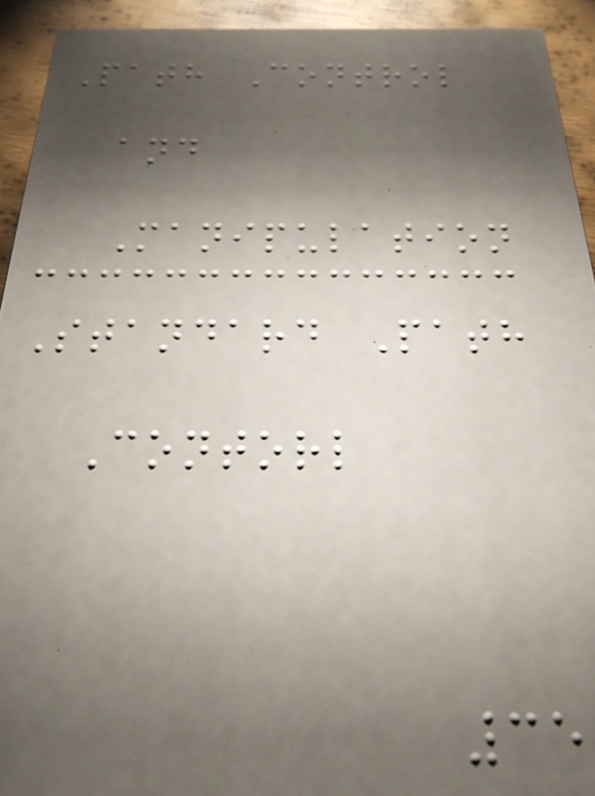Path Control
and
Manipulation
Standard Path
Contorl
35
